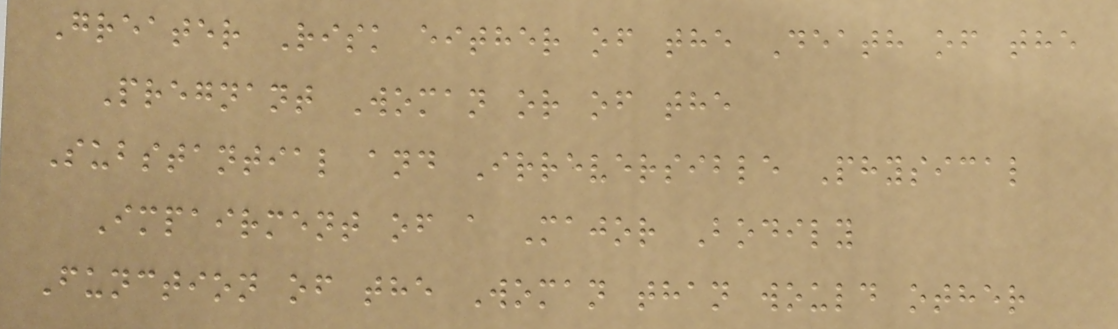Greater Risk either of the Death of the
Pregnant Woman or of the
Substantial and Irreversible Physical
Impairment of a Major Bodily
Function of the Woman than would other
